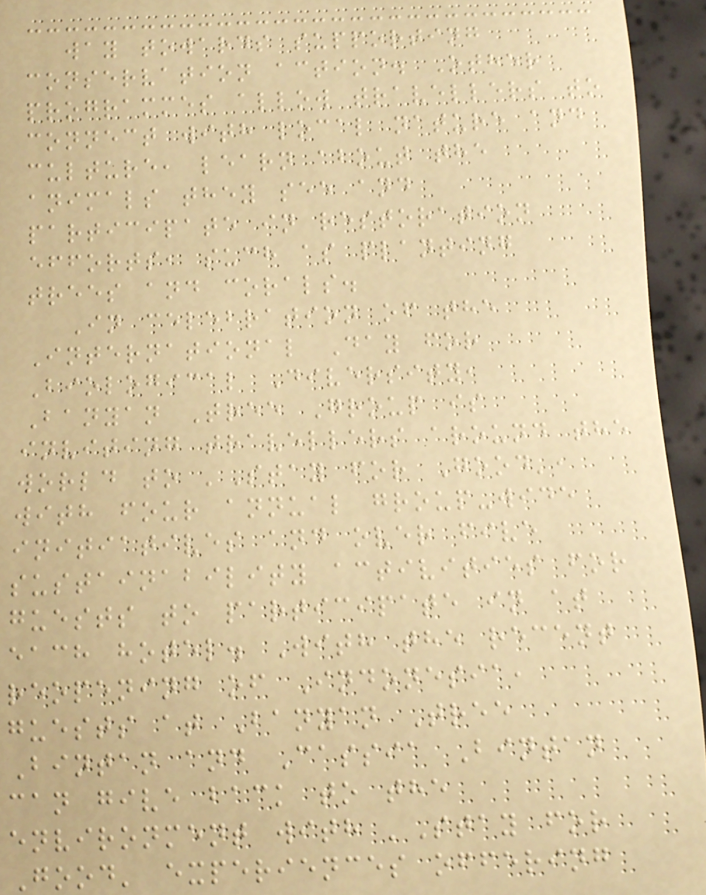way towards supporting
conservation action. Other
programmes allow travellers to
connect with local nature and
culture, learn about the
animals they see and
participate in restoration
efforts, such as planting
trees and corals.
In celebration of the
International Day for
Biological Diversity,
Banyan Tree Group is
inviting travellers around the
world to 'Stay for Good',
with four annual group-wide
initiatives and over five
sustainability activities for
guests to participate in at
each hotel. With the recent
reopening of Indonesia,
guests at Banyan Tree
Bintan and Cassia Bintan
can give back to the
environment with 'Stay for
Good' experiences offering
